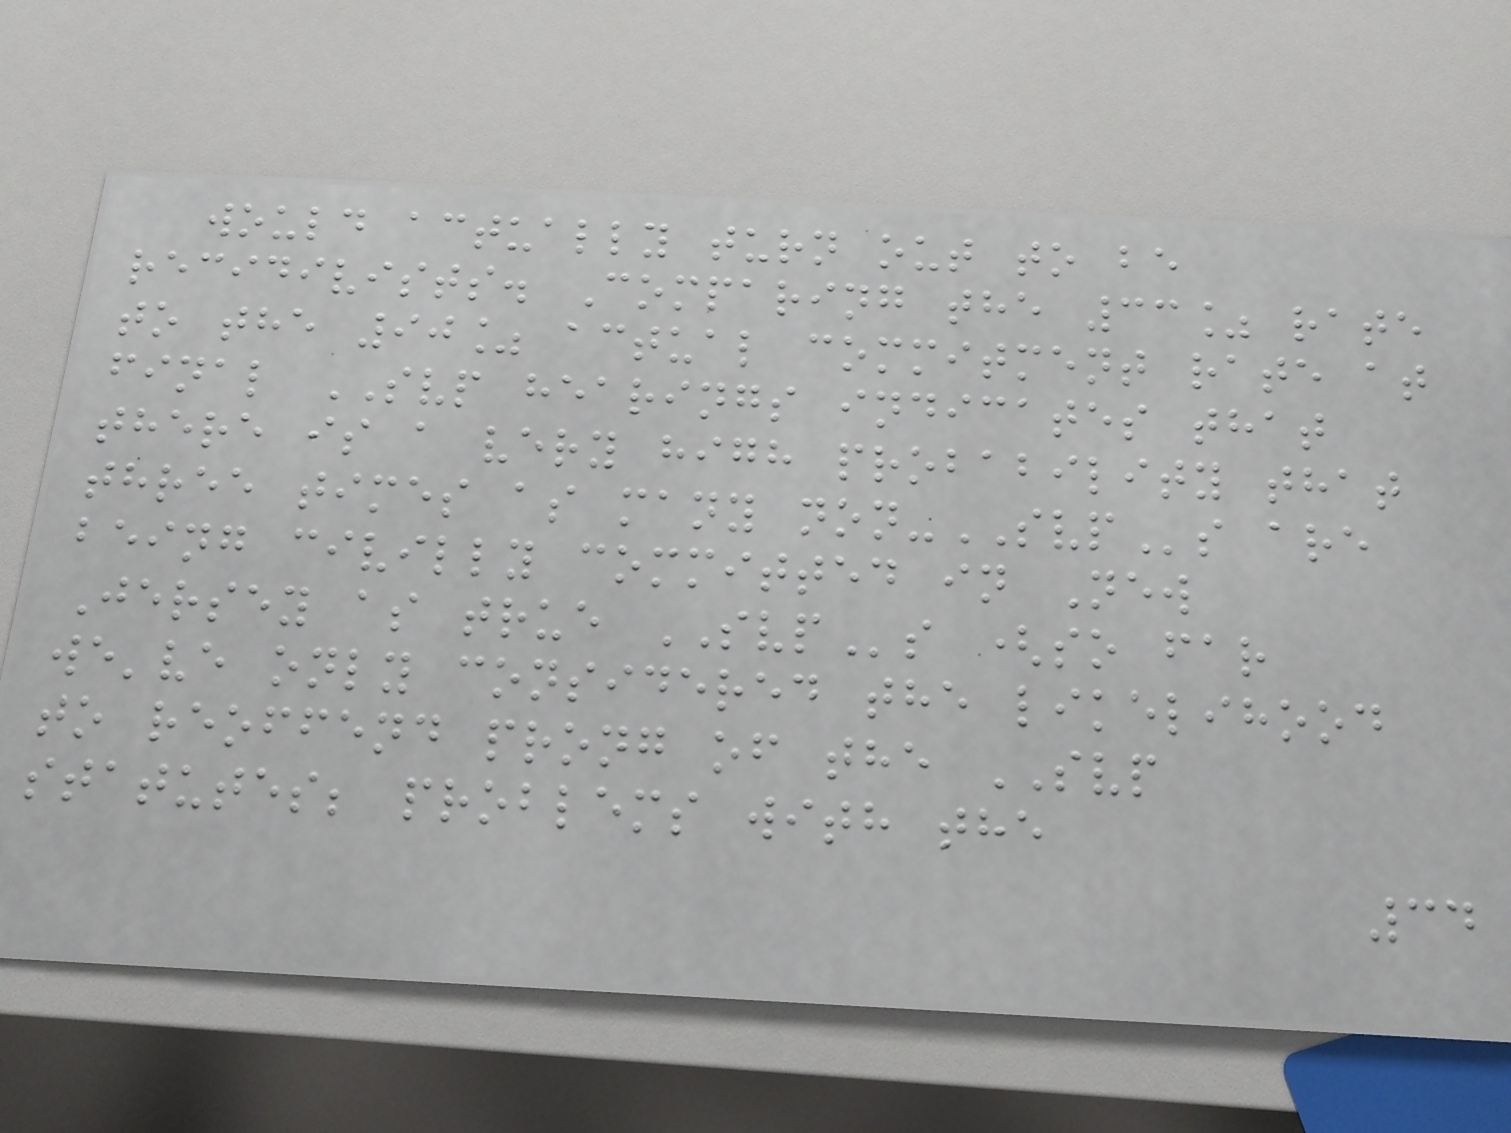would actually turn out to be
recidivists. Comparing the 33% rate
to the 90% actual commitment rate at
final SVP hearings indicates that
there is a very high probability that
three times as many non-SVPs are
being civilly committed in New
Jersey as true SVPs (so far
we've only considered the likelihood
to reoffend prong of the SVP
statutes; problems with the
34
